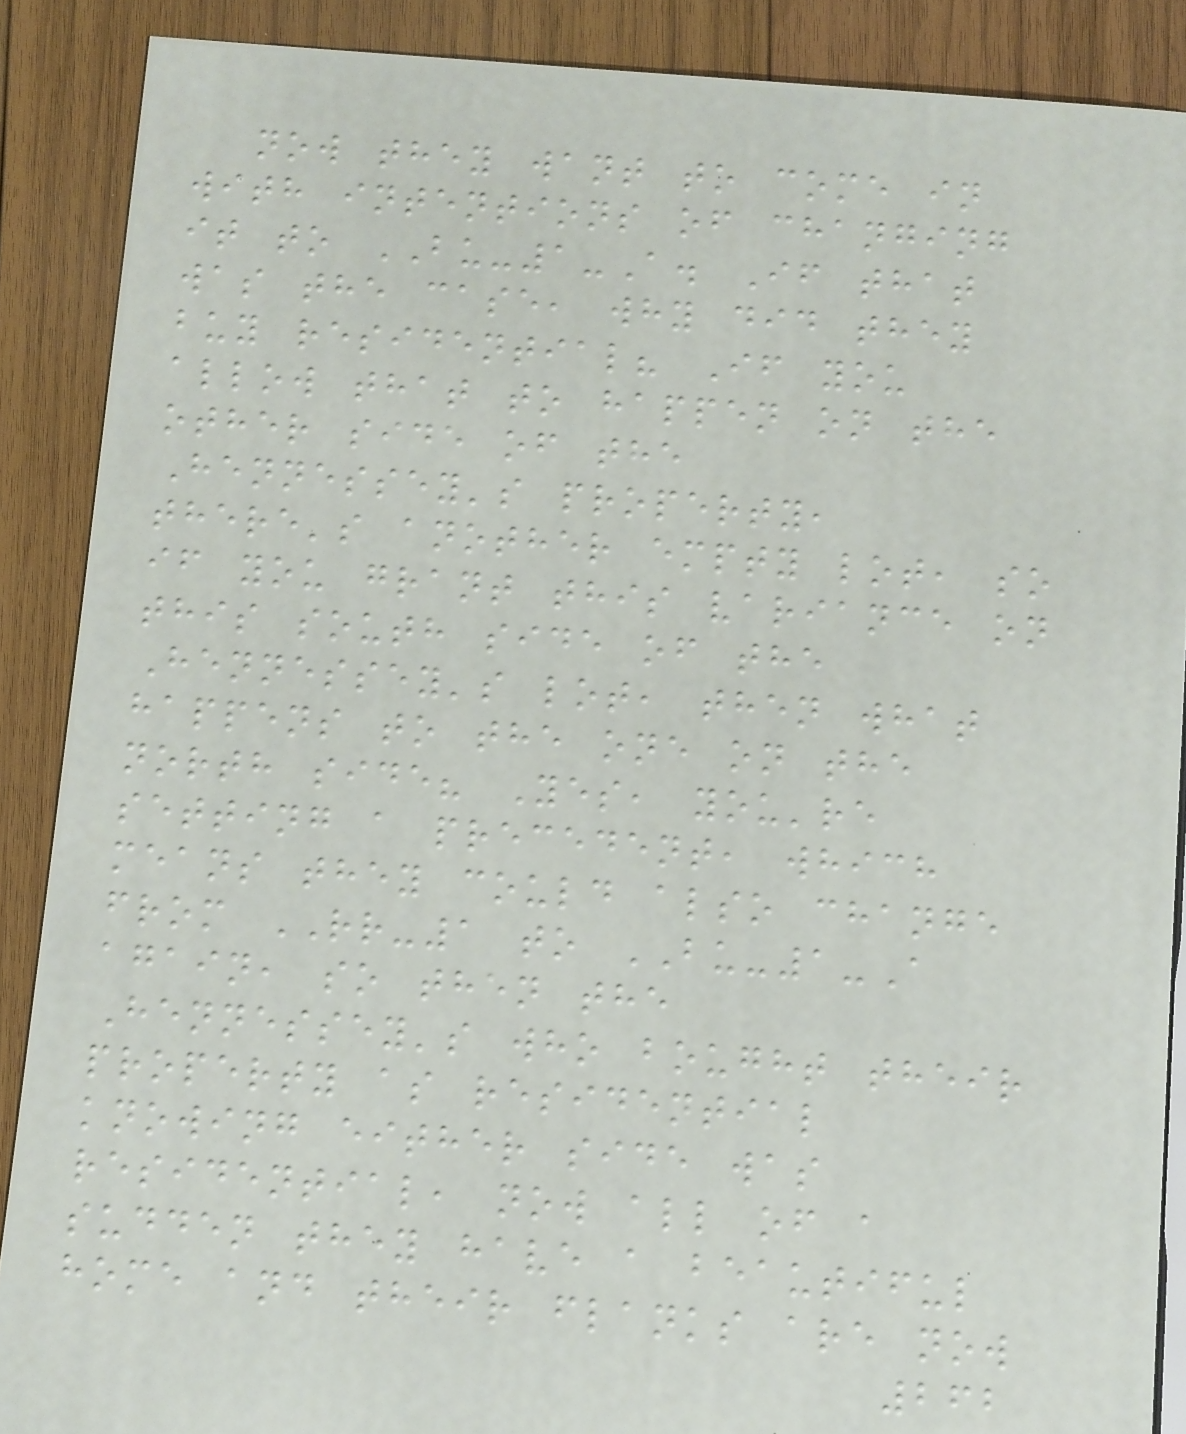now they want to come in
with intentions of changing
it to BU-1-A. If that
was the case, why did they
buy residential? If you
allow that to happen on the
other side of the
Hennessey's property,
there's another empty lot, so
if you grant this variance on
this south side of the
Hennessey's lot, then what
happens to the one on the
north side? Yes, you're
setting a precedent, which
means they could also change
from RR-1 to BU-1-A
again, so then the
Hennessey's who bought their
property as residential
knowing either side was
residential, now all of a
sudden they have a beautiful
home and their flanks are now
262
